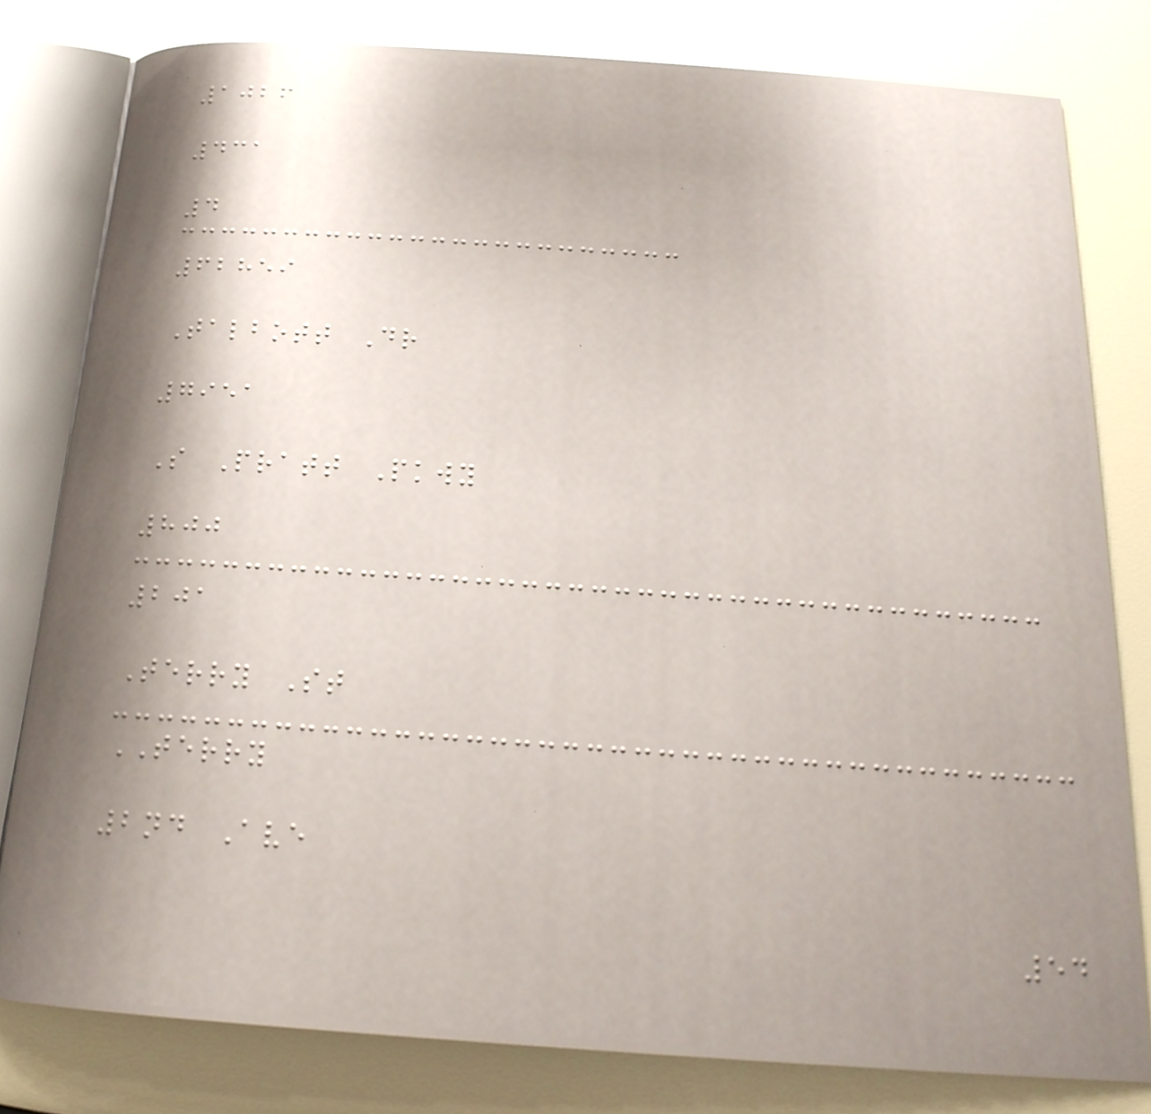1026
431
4
62859
Talbott Dr
7951
S Pratt Pkwy
800
201
Terry St
TERRY
2nd Ave
54
